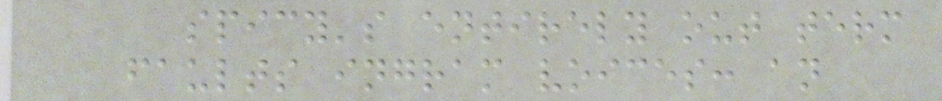spicy's entirely out term
faults ingram voices: an
